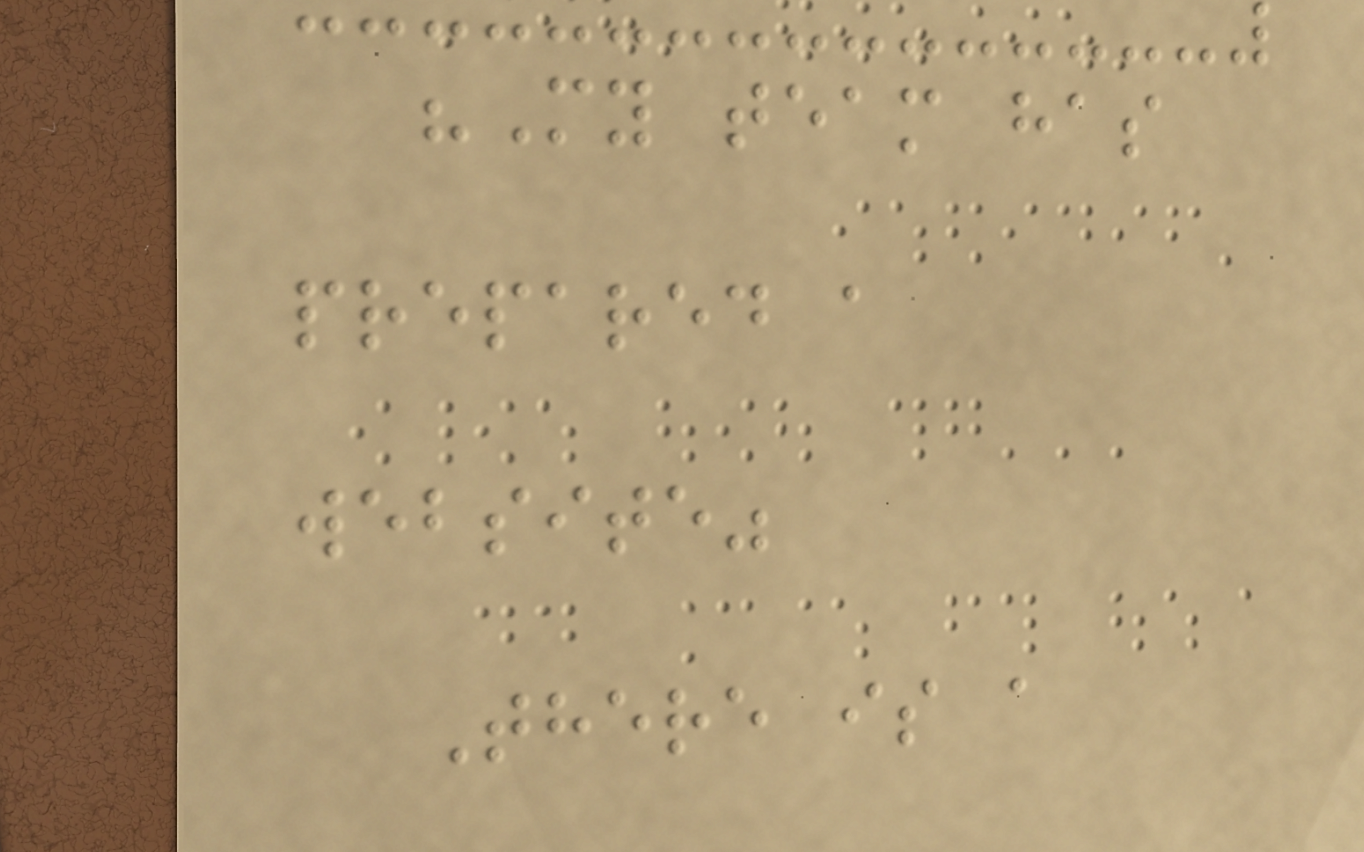"My team has
prepared a
website"
There is a
